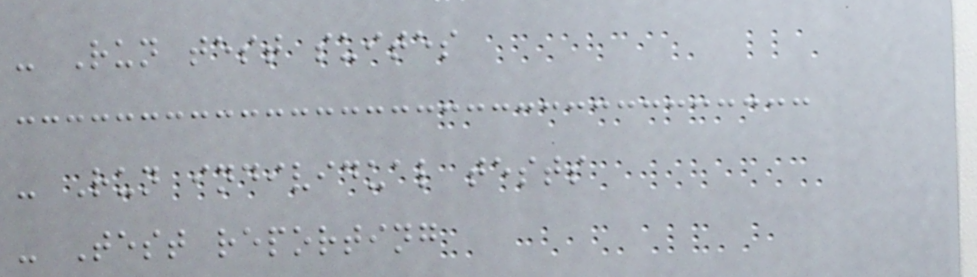- Run test suites
- Run individual tests
- Test reporting
